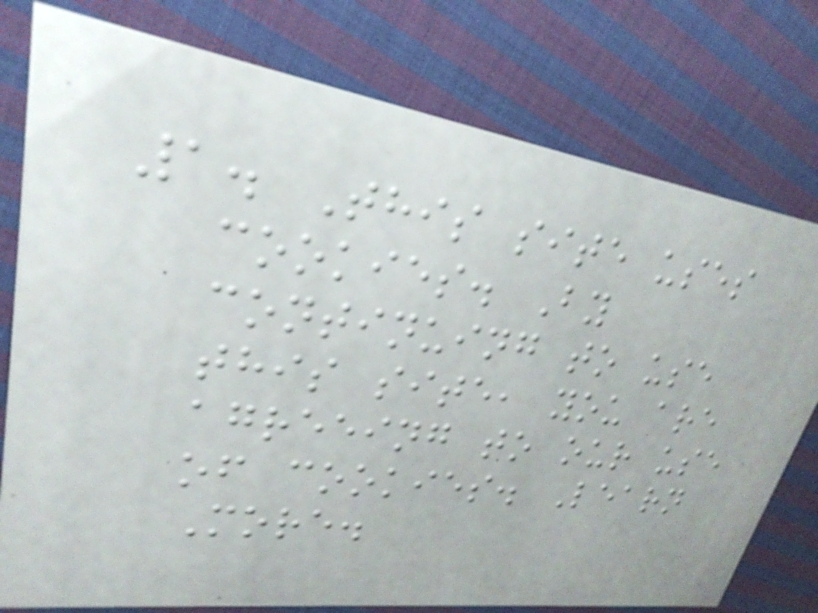1. This site uses
cookies. By
continuing to use
this site, you are
agreeing to our use
of cookies. Learn
More.
